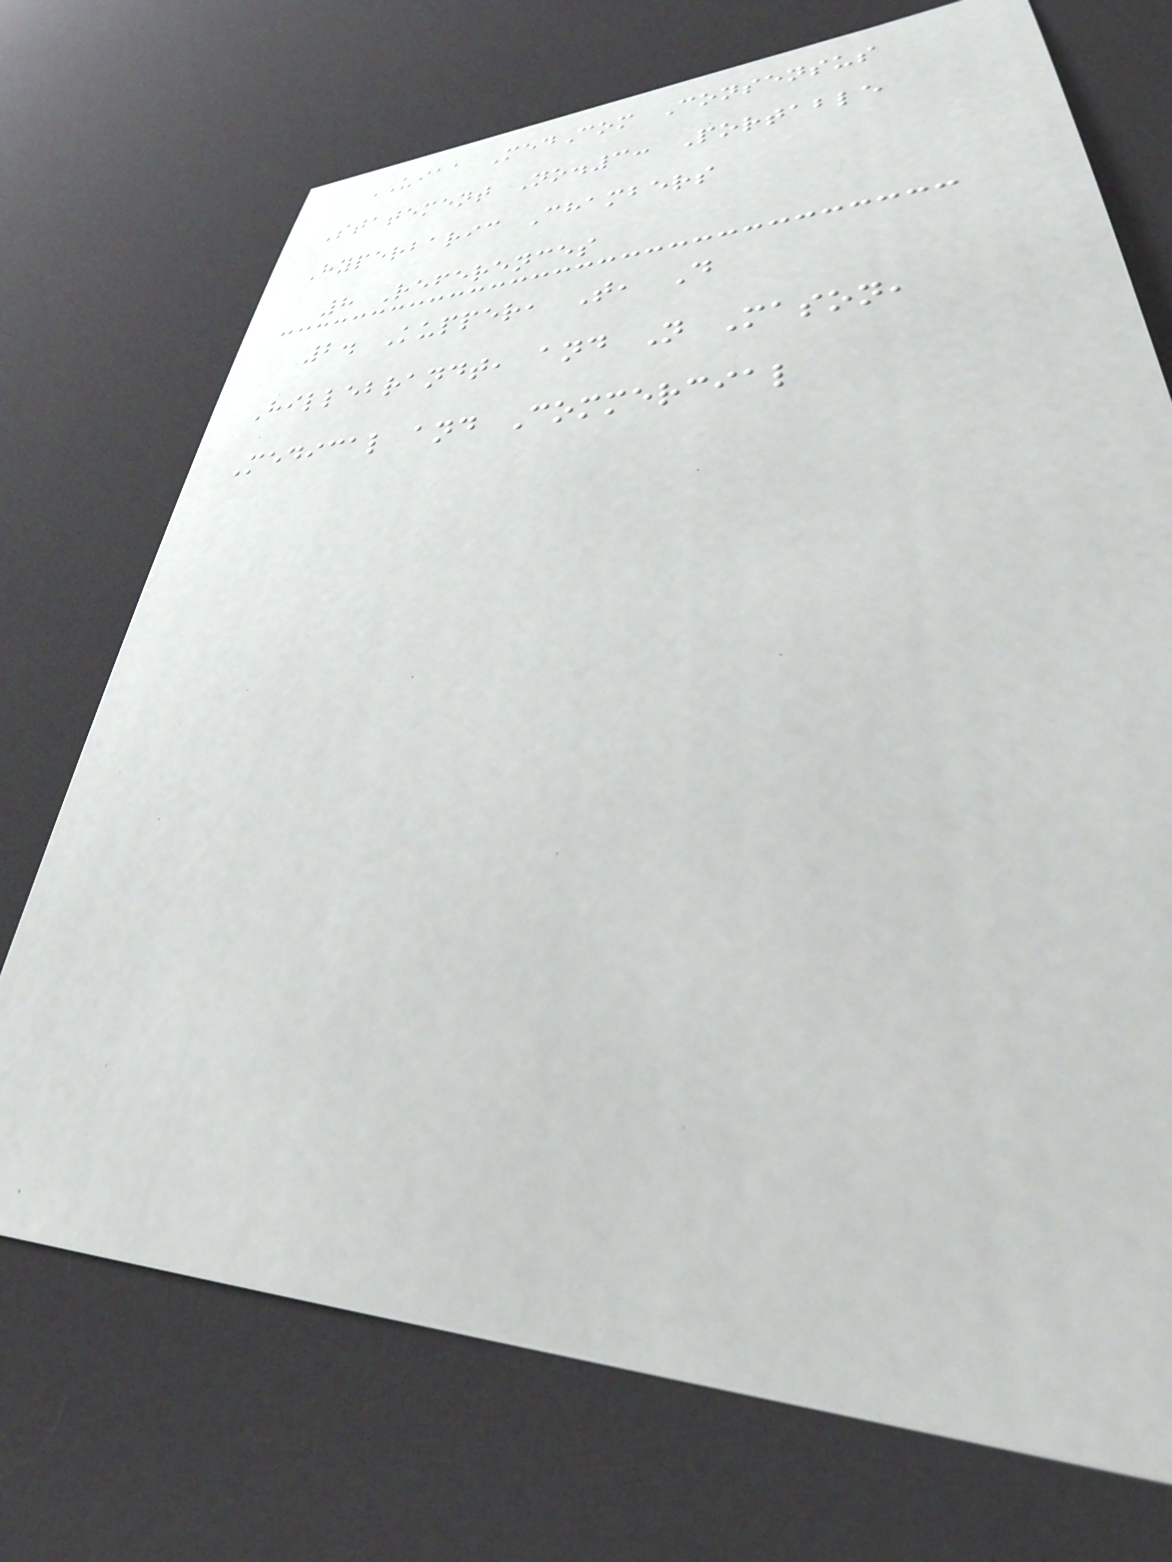UIAA MedCom Consensus
Statement No.3: Portable
Hyperbaric Chambers
8 References
2. Kupper, T, D
Hillebrandt, and N Mason,
Medical and Commercial
